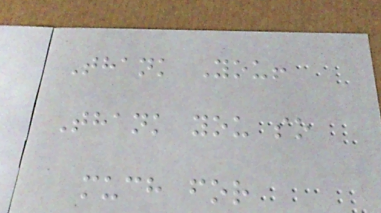Thank You!
Thank you so
much for
